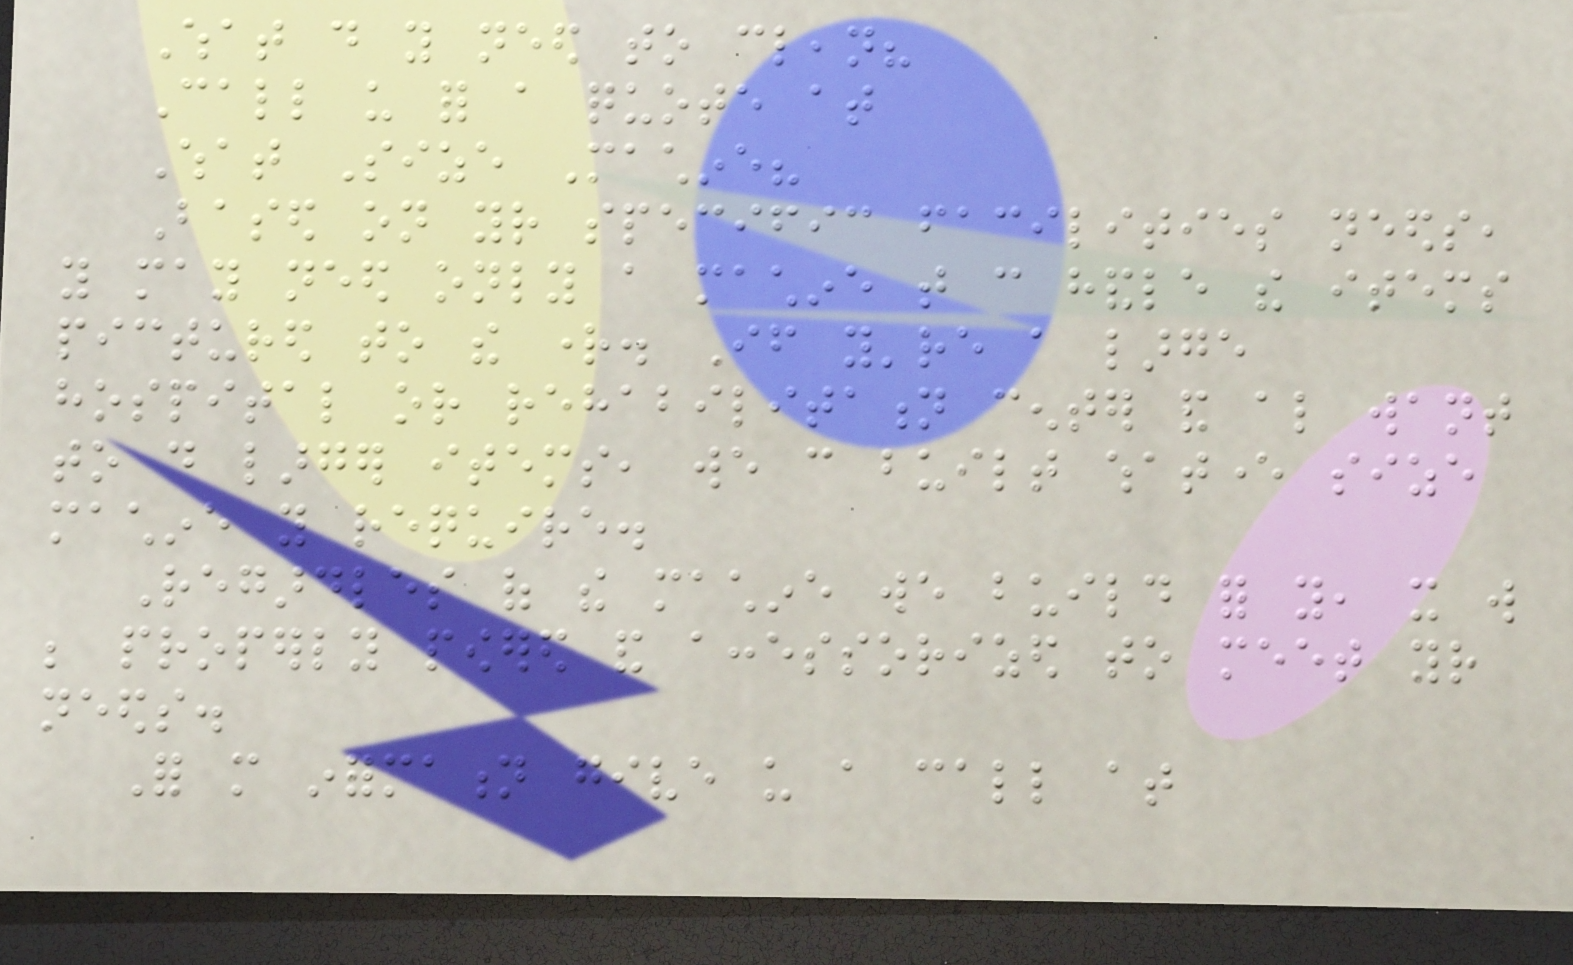What do you need to clean?
Call us for a quote at
What Size Machine?
Based on your specific facilities needs,
you may need only a machine that can handle the items
pictured to the right. If you're a large
hospital or rehabilitation center and also want
to do larger items, we can built whatever size
machine you require.
Regardles of the machine we build for you, it will
be properly powered and accessorized to meet your
needs.
For more information give us a call at
